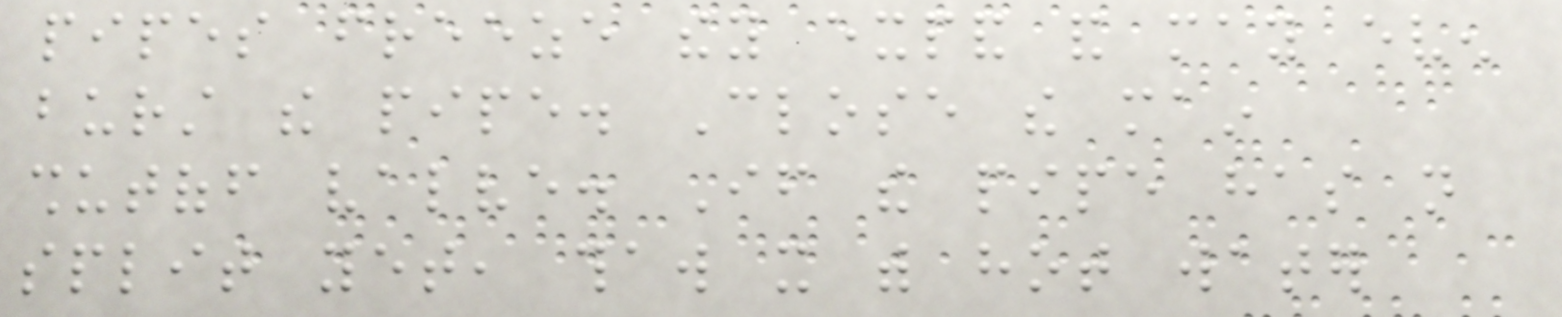pipes freeze they expand and may even
burst the pipe. Close the main
shutoff valve. If the pipe has not
split yet, thaw it with hot water
